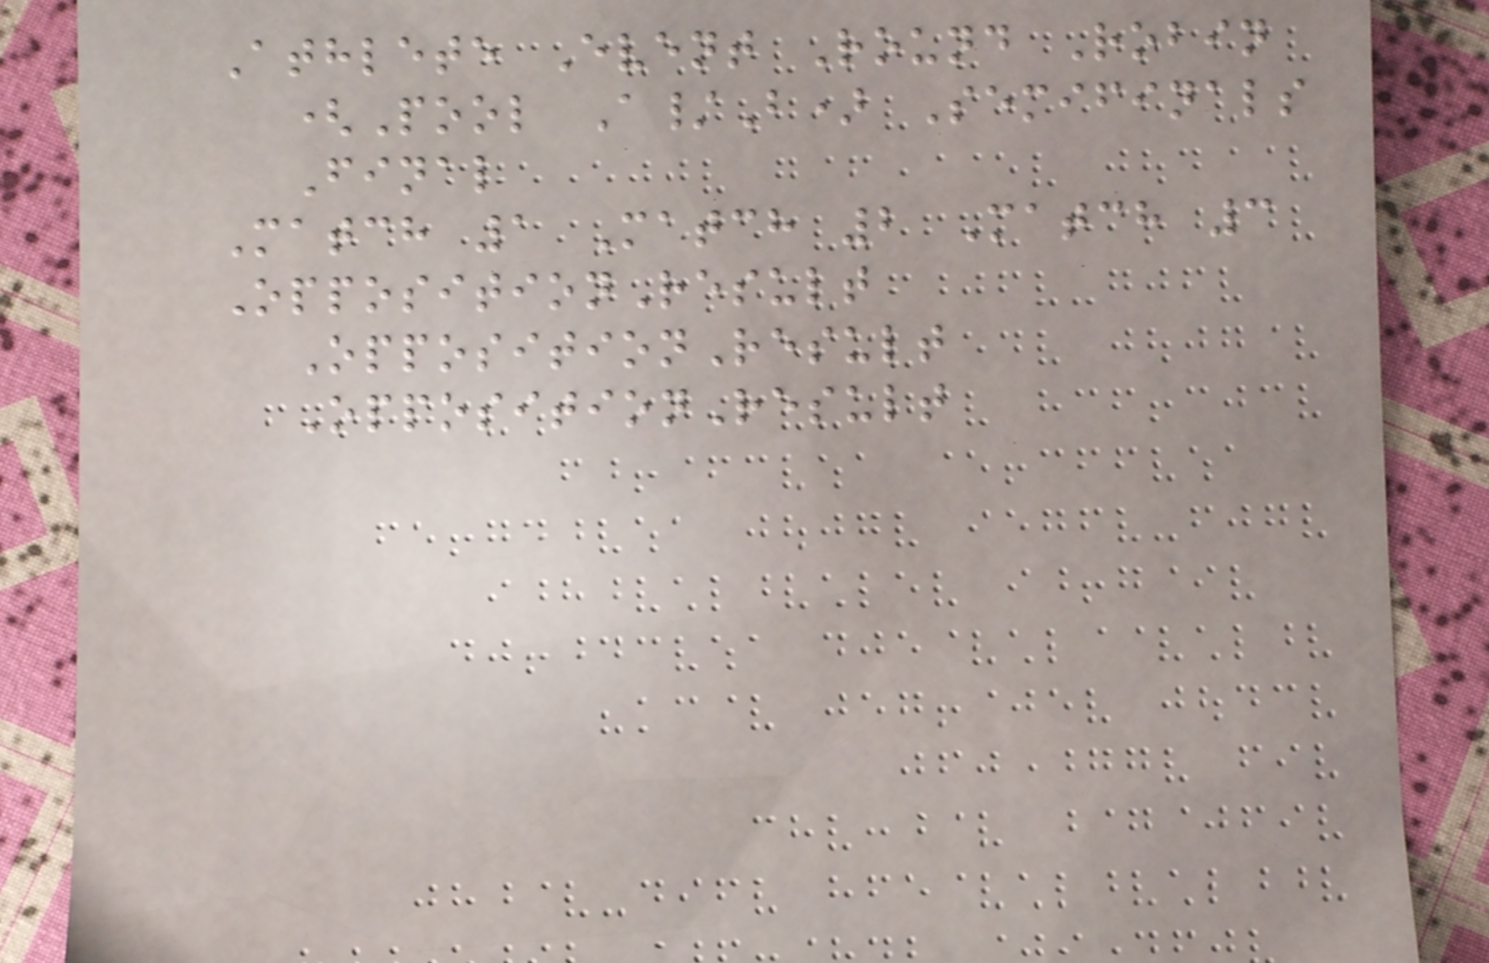Athlete Event Round Robin
(Pool A/B) Semifinals
Final
Match 1 Match 2 Match 3
OppositionResult
OppositionResult
OppositionResult
